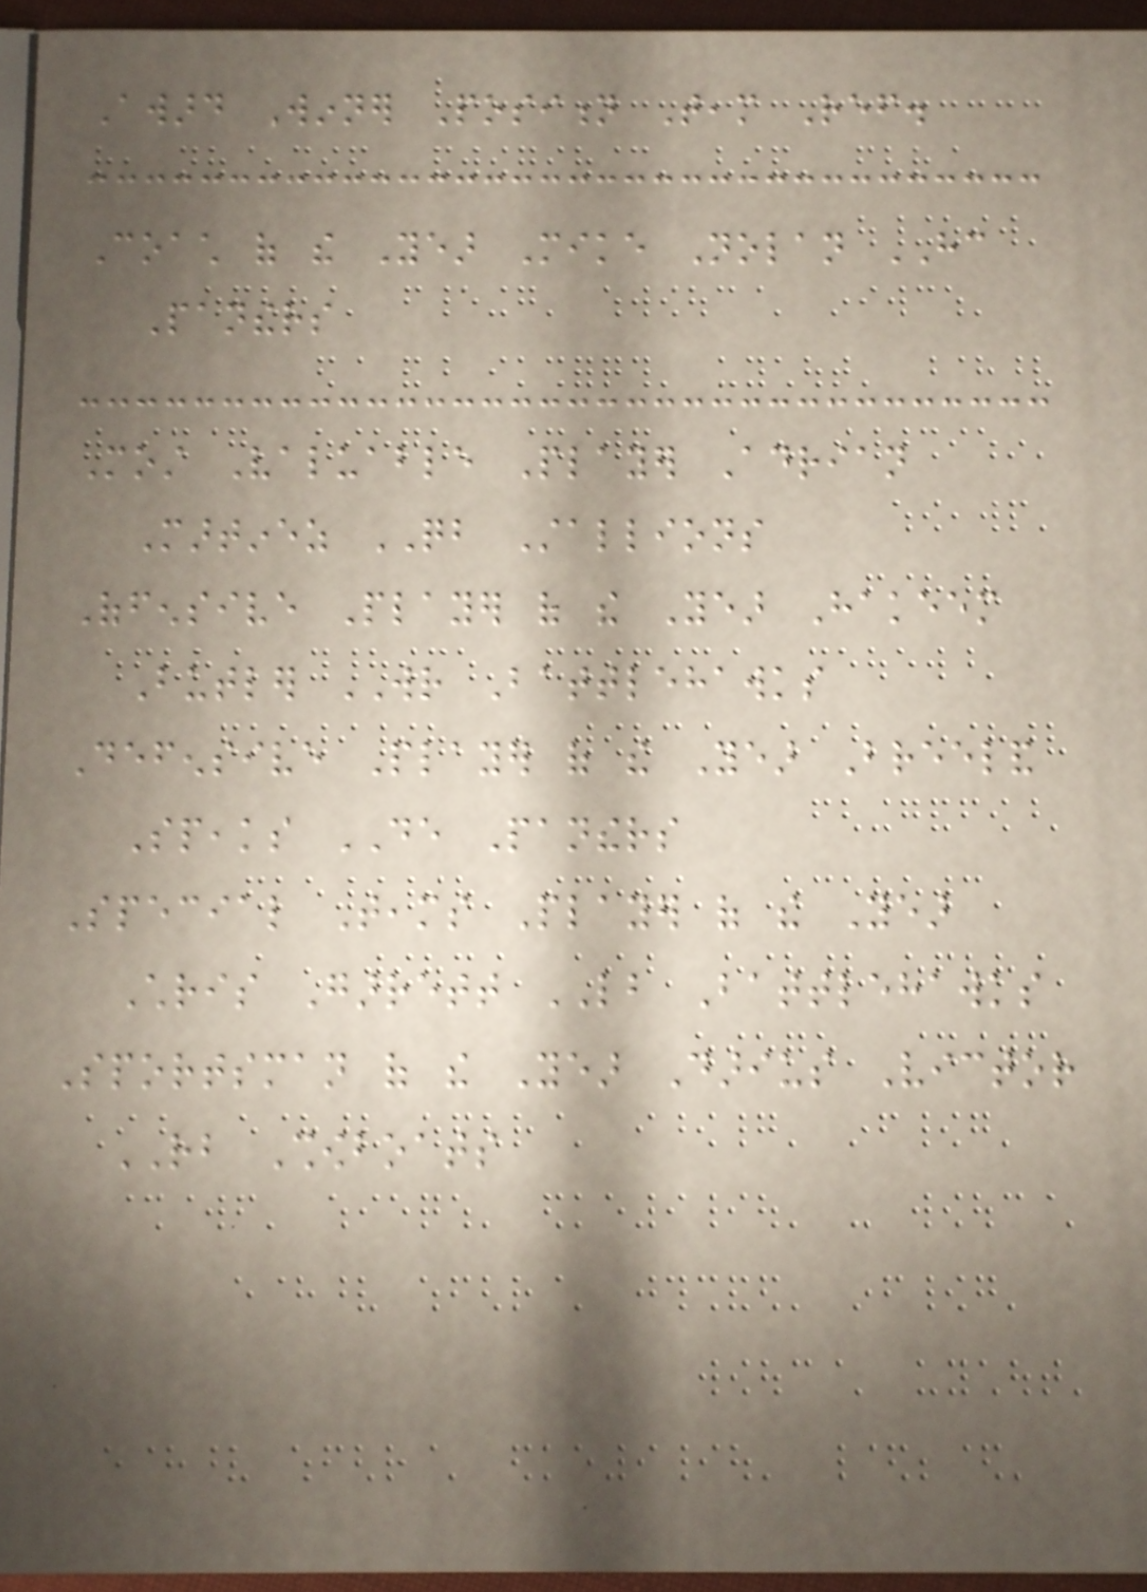Award Winner Position Team Ref.
Coach of the Year Mike Nolan HC
Panthers
Most Valuable Player Adrian
Martinez QB Stallions
Offensive Player of the Year Hakeem
Butler WR Battlehawks
Defensive Player of the Year Breeland
Speaks DE Panthers
Special Teams Player of the Year
Chris Garrett LB Battlehawks
Sportsman of the Year Darius Victor
RB Showboats
